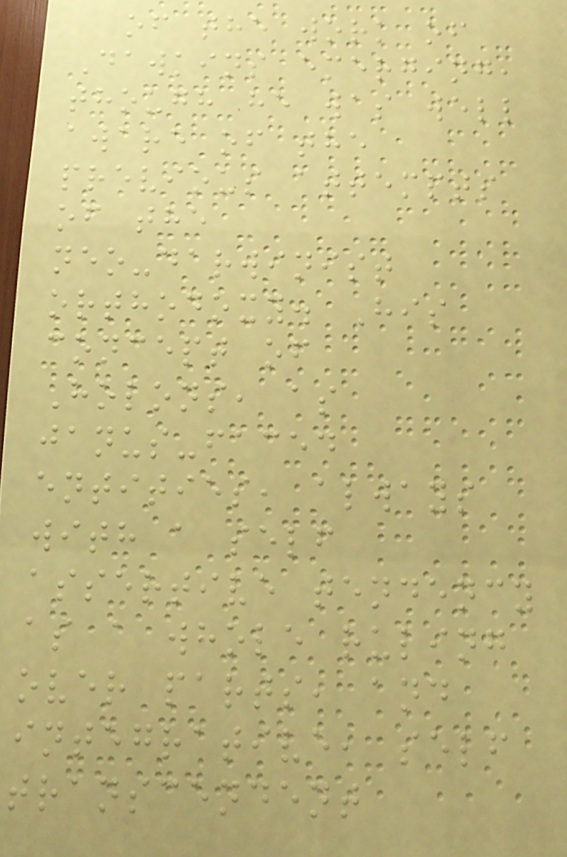of the work of
Dawkins emerging,
though he was well
aware of the
previous attempts
of the
neo-darwinist
orthodoxy. His
concept of
Holons, as
janus-faced
entities, always
with a self
assertive tendency
as a whole ruling
over parts, and
integrative, self
transcendent
